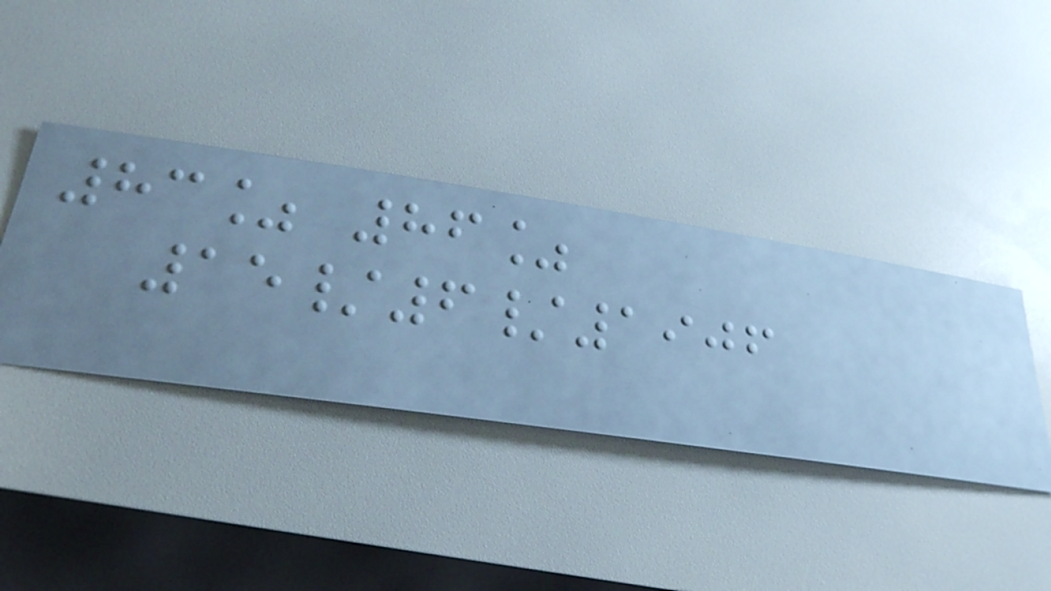83% 86%
15/6/1906
